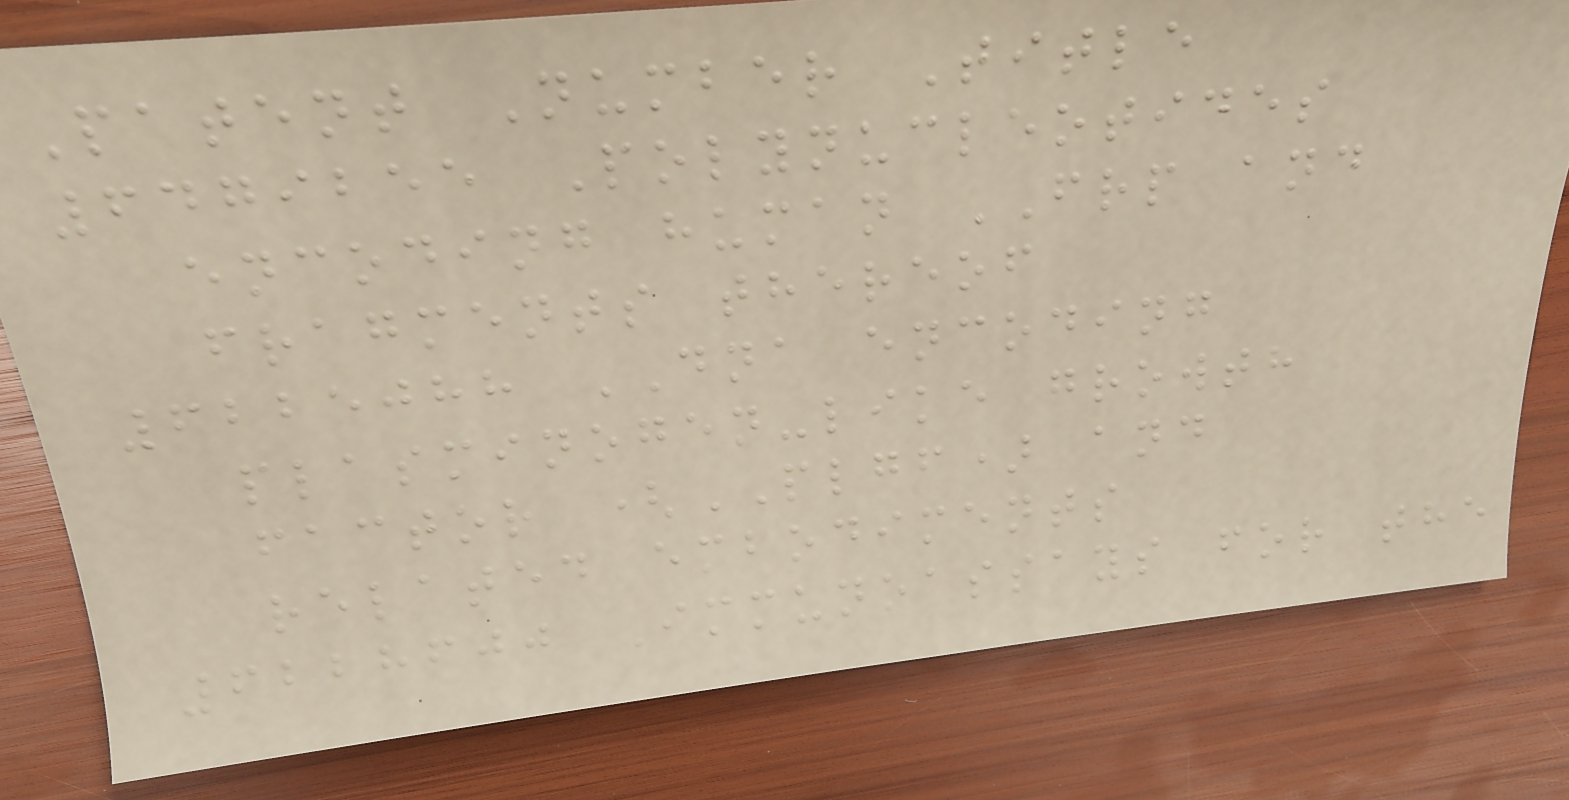Patent Number Title
6479255 Polynucleotides
encoding human FRP and
fragments thereof
6225088 DNA encoding
plasminogen-like growth
factor (PLGF) and
related embodiments
6228600 Immunoassays for the
